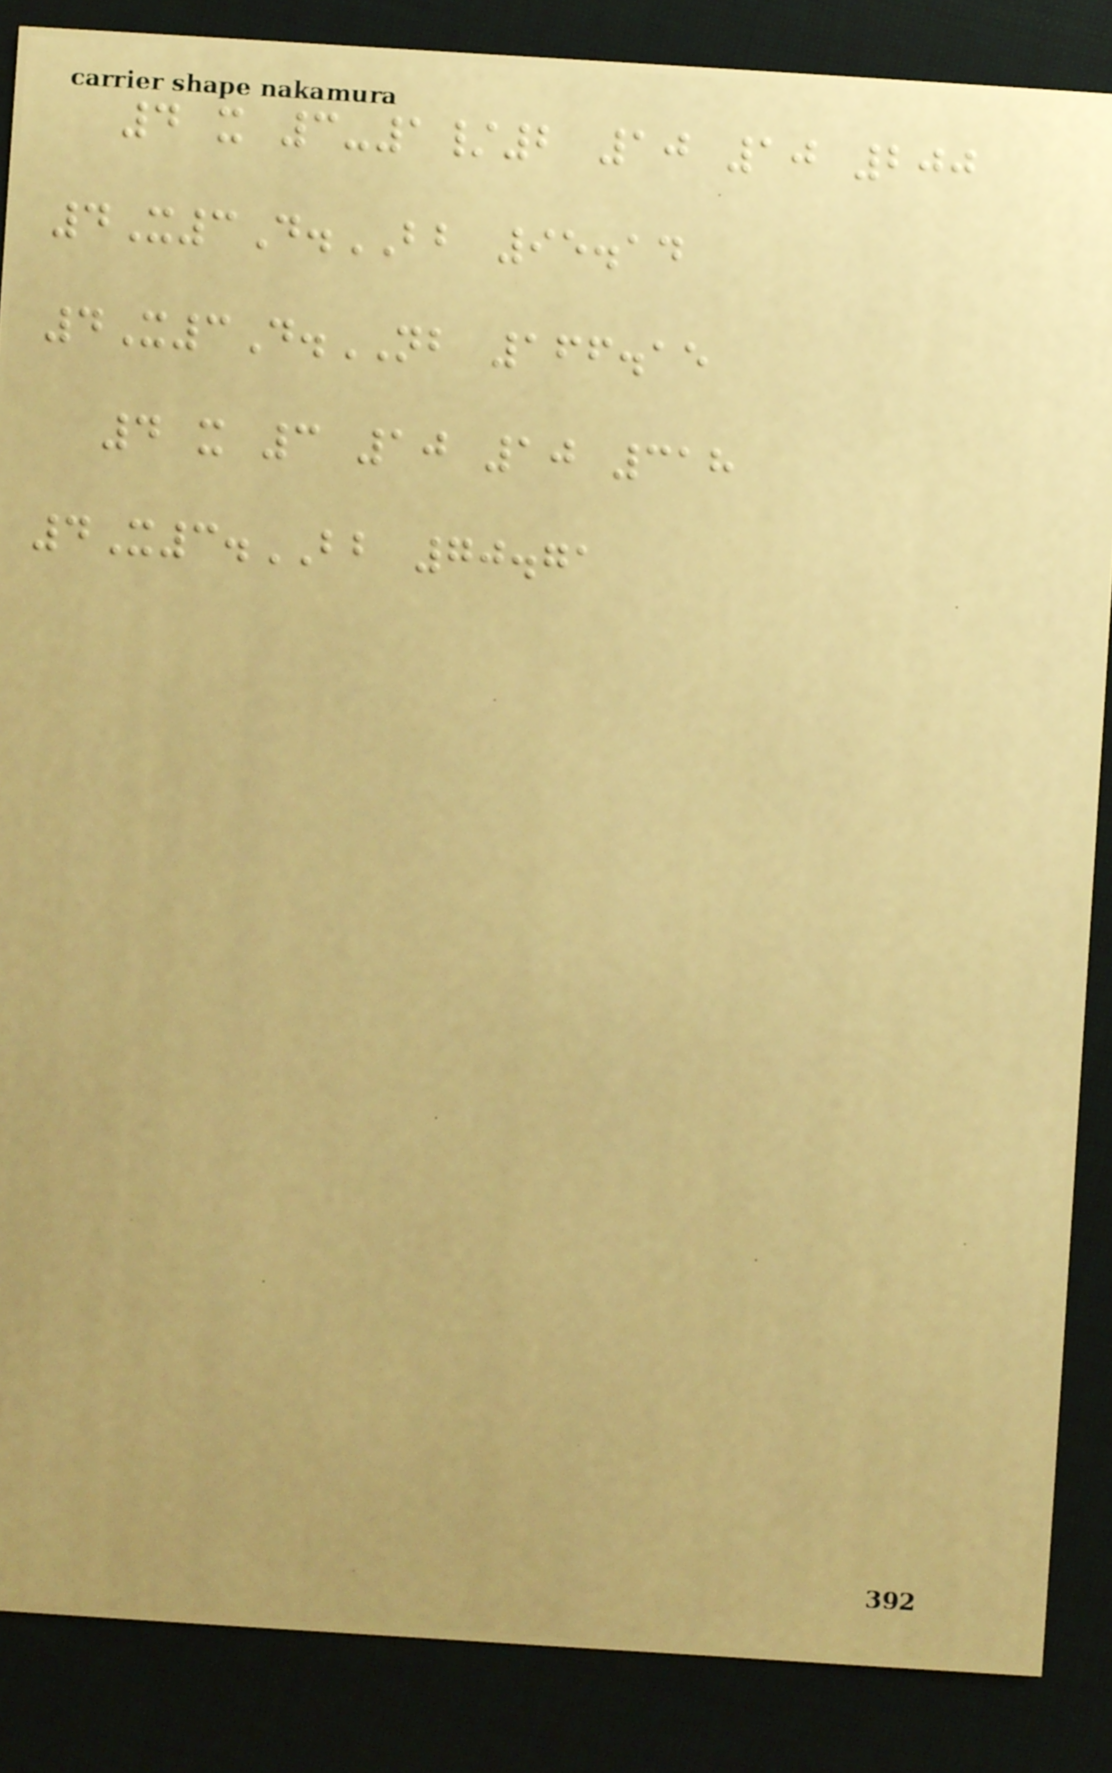4 x 3-1/2 10 10 200
4X3D.BB 95.14
4X3D.NB 166.15
4 x 3 10 10 318
4X3.BB 70.71
